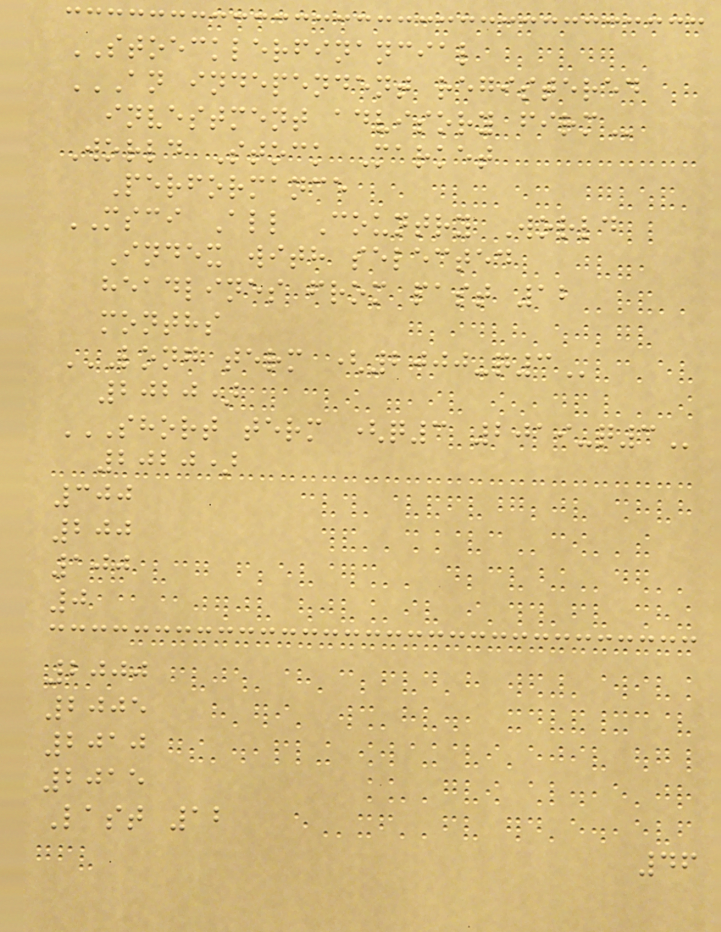STOECKLERFINANCIAL
AN INDEPENDENT REGISTERED
INVESTMENT ADVISORY FIRM
World Stock Market
Performance
MSCI All Country World
Index with selected
headlines from past 12
months
LONG TERM (2000-Q3
2020)
SHORT TERM (Q3 2019-Q3
2020)
300
200
100
0
2000
2005
2010
2015
Last 12
46
